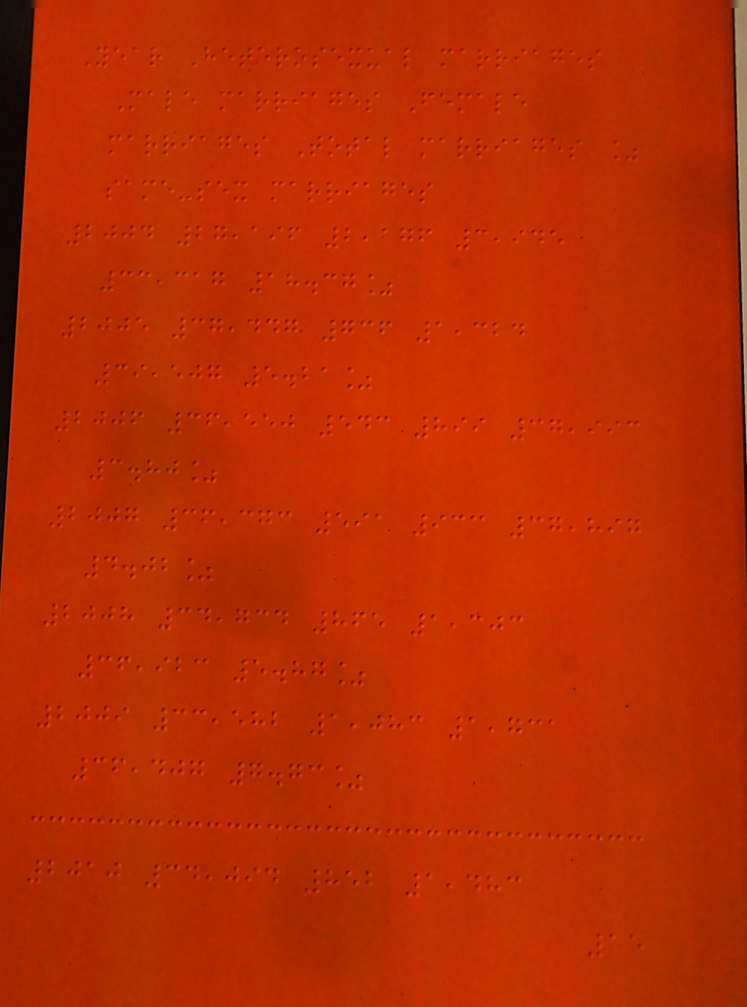Year Heterosexual marriages
Male marriages Female
marriages Total marriages %
same-sex marriages
2004 27,196 2,176 3,945
33,317 18.37%
2005 37,447 736 1,324
39,507 5.21%
2006 36,550 543 899 37,993
3.80%
2007 36,373 591 933 37,897
4.02%
2008 34,734 865 1,303
36,923 5.87%
2009 33,582 1,083 1,731
36,407 7.73%
2010 34,094 852 1,483
15
